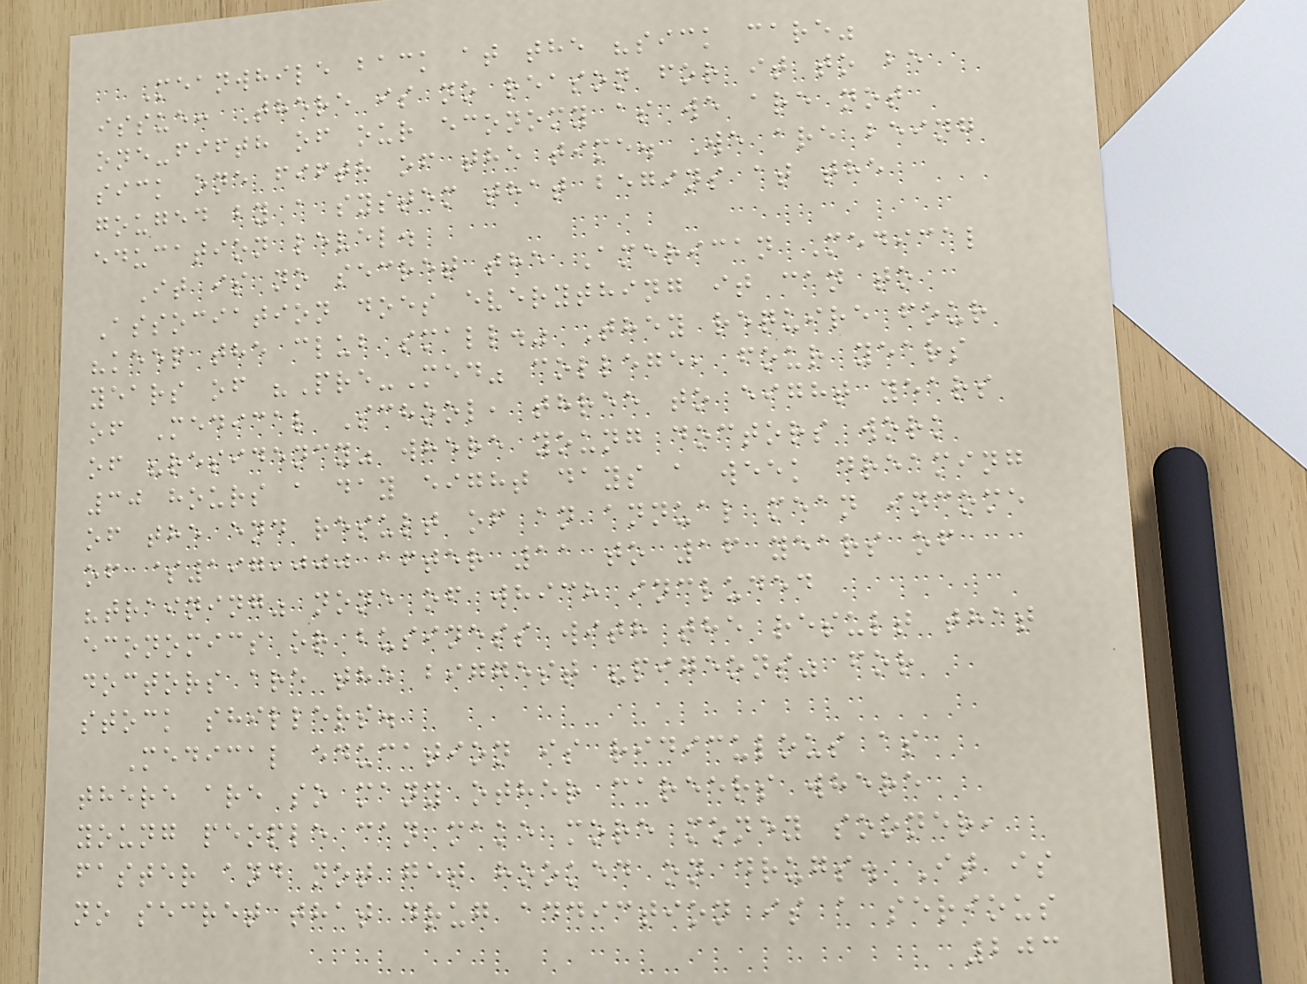Meanwhile back at the "sick care"
issue: There is no reason for it to be
one-fifth of our economy as we are not
sick one fifth of the time. We are being
gouged by a system that begins at the
education level.
It is no secret the American Medical
Association does everything it can to
"keep the club small." They require four
years of "Pre-Med" college, four years
of Medical School, three to eight years
of "residency" where young doctors work
30 hours a day eight days a week dreaming
of the end result of an annual mean income
of $197,000 after 11 to 16 years of
"training" none of which included
economics or business with the result that
doctors are the biggest "pigeons" for
stock shillers.
Medical education is ridiculous as
there are so many other careers where
young people can make more money sooner,
faster and not get hooked on drugs. It is
no secret that drug addiction is a serious
203
